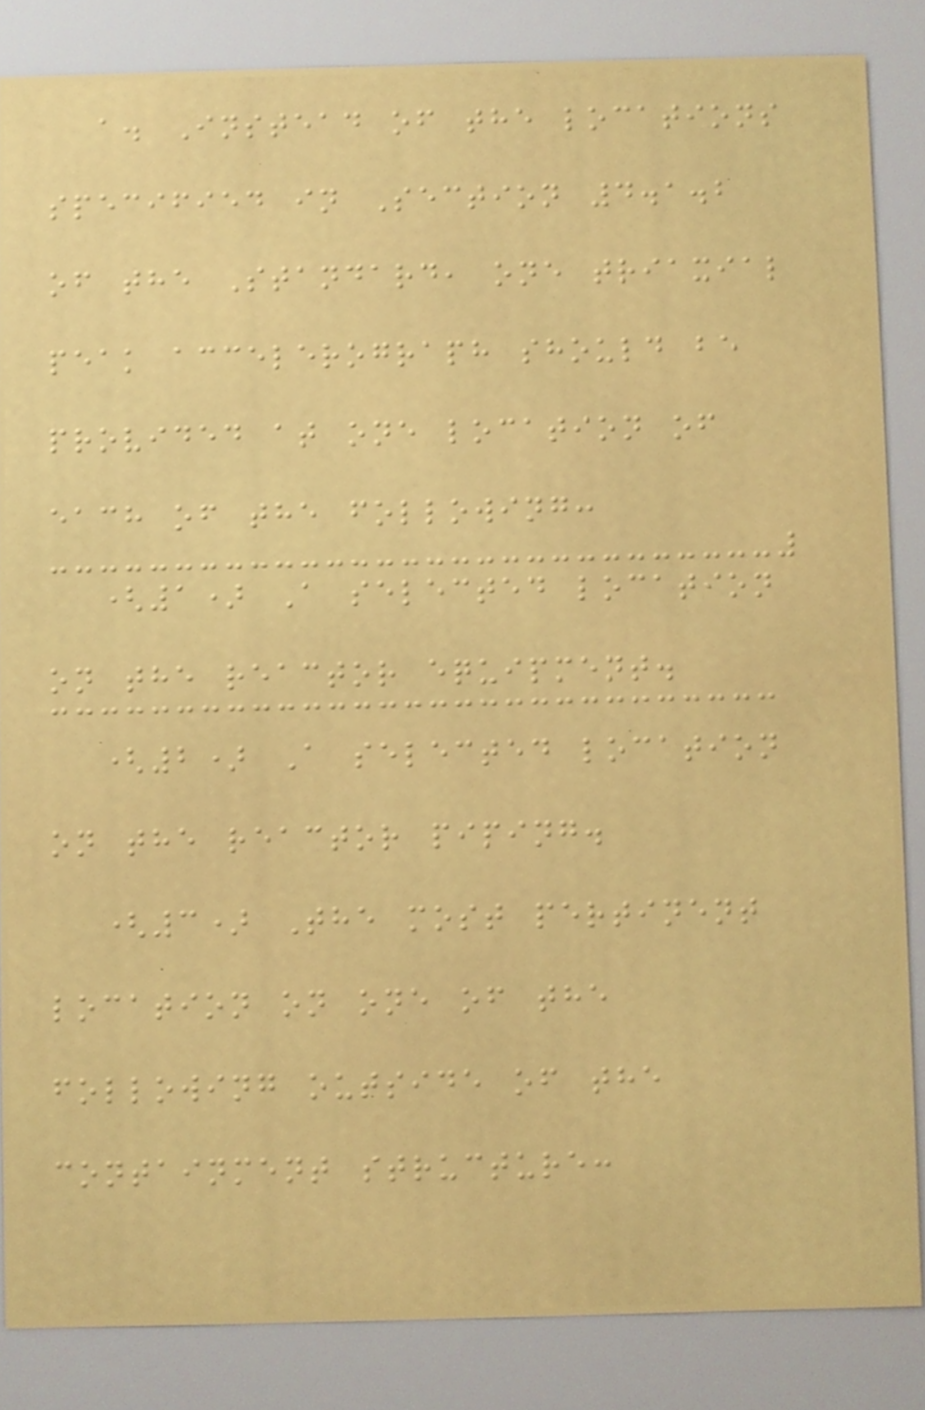a. Instead of the locations
specified in Section 4.1.2
of the Standard, one triaxial
peak accelerograph should be
provided at one location of
each of the following:
(1) A selected location
on the reactor equipment.
(2) A selected location
on the reactor piping.
(3) The most pertinent
location on one of the
following outside of the
containment structure:
